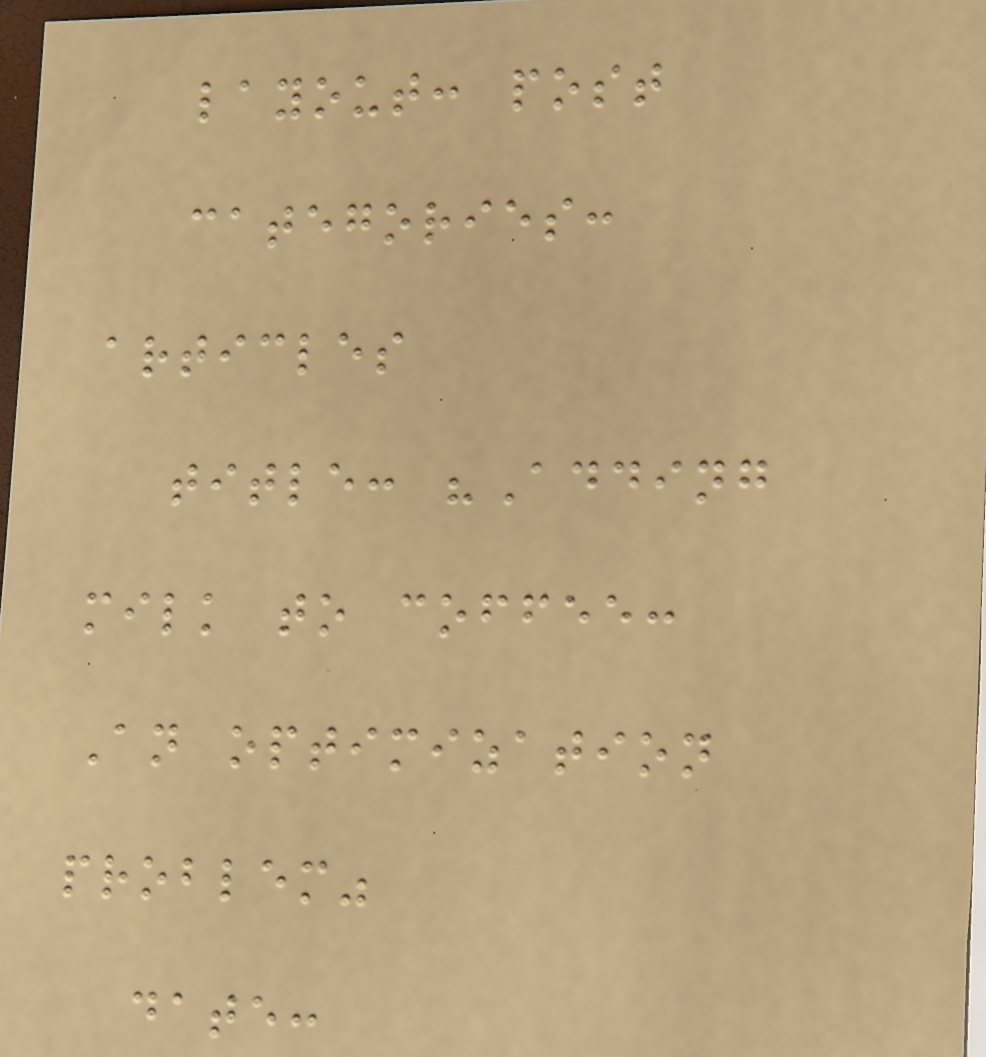layout: post
categories:
articles
title: "Adding
milk to coffee:
An optimization
problem"
date:
